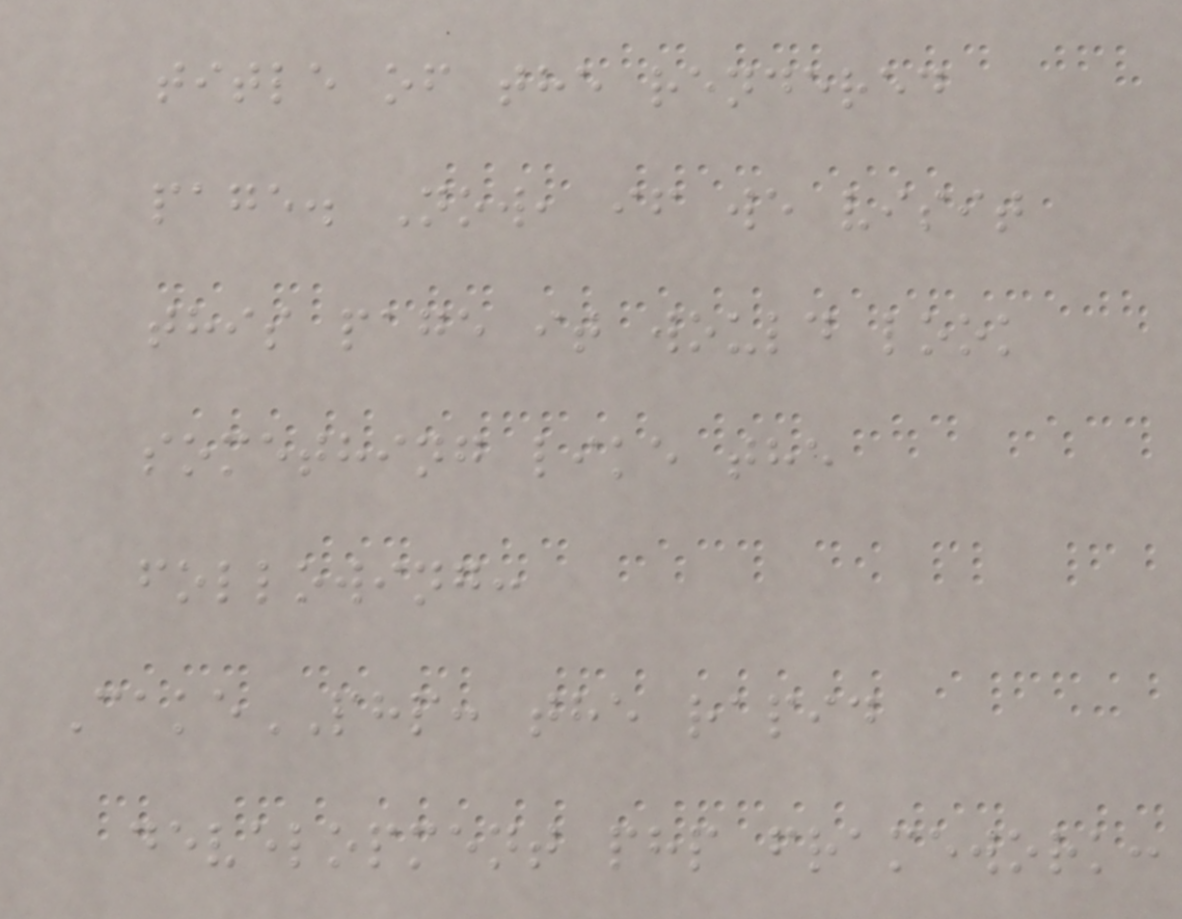title of the rendered
page. Now, if we visit
this page it would look
something like the
following:
CakePHP: the rapid
development php framework:
